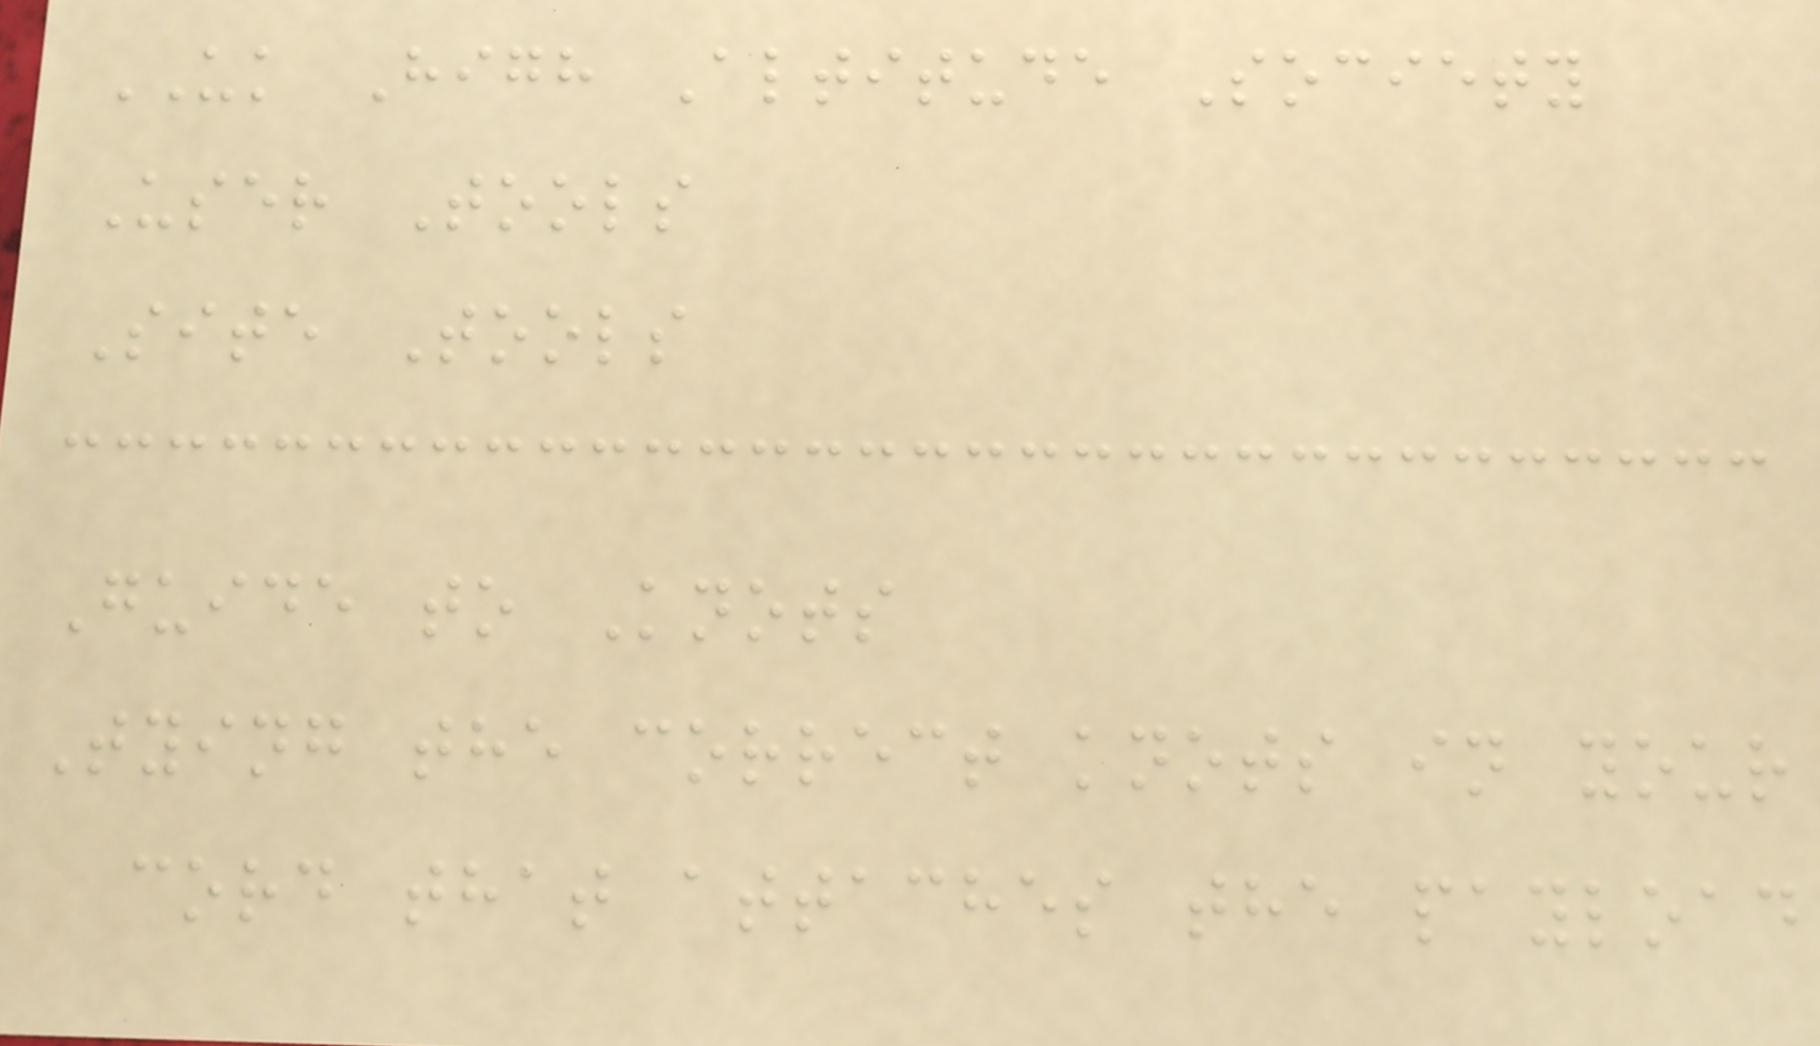UK High Altitude Society
User Tools
Site Tools
Guide to Knots
Tying the correct knots in your
cord that attaches the payload
